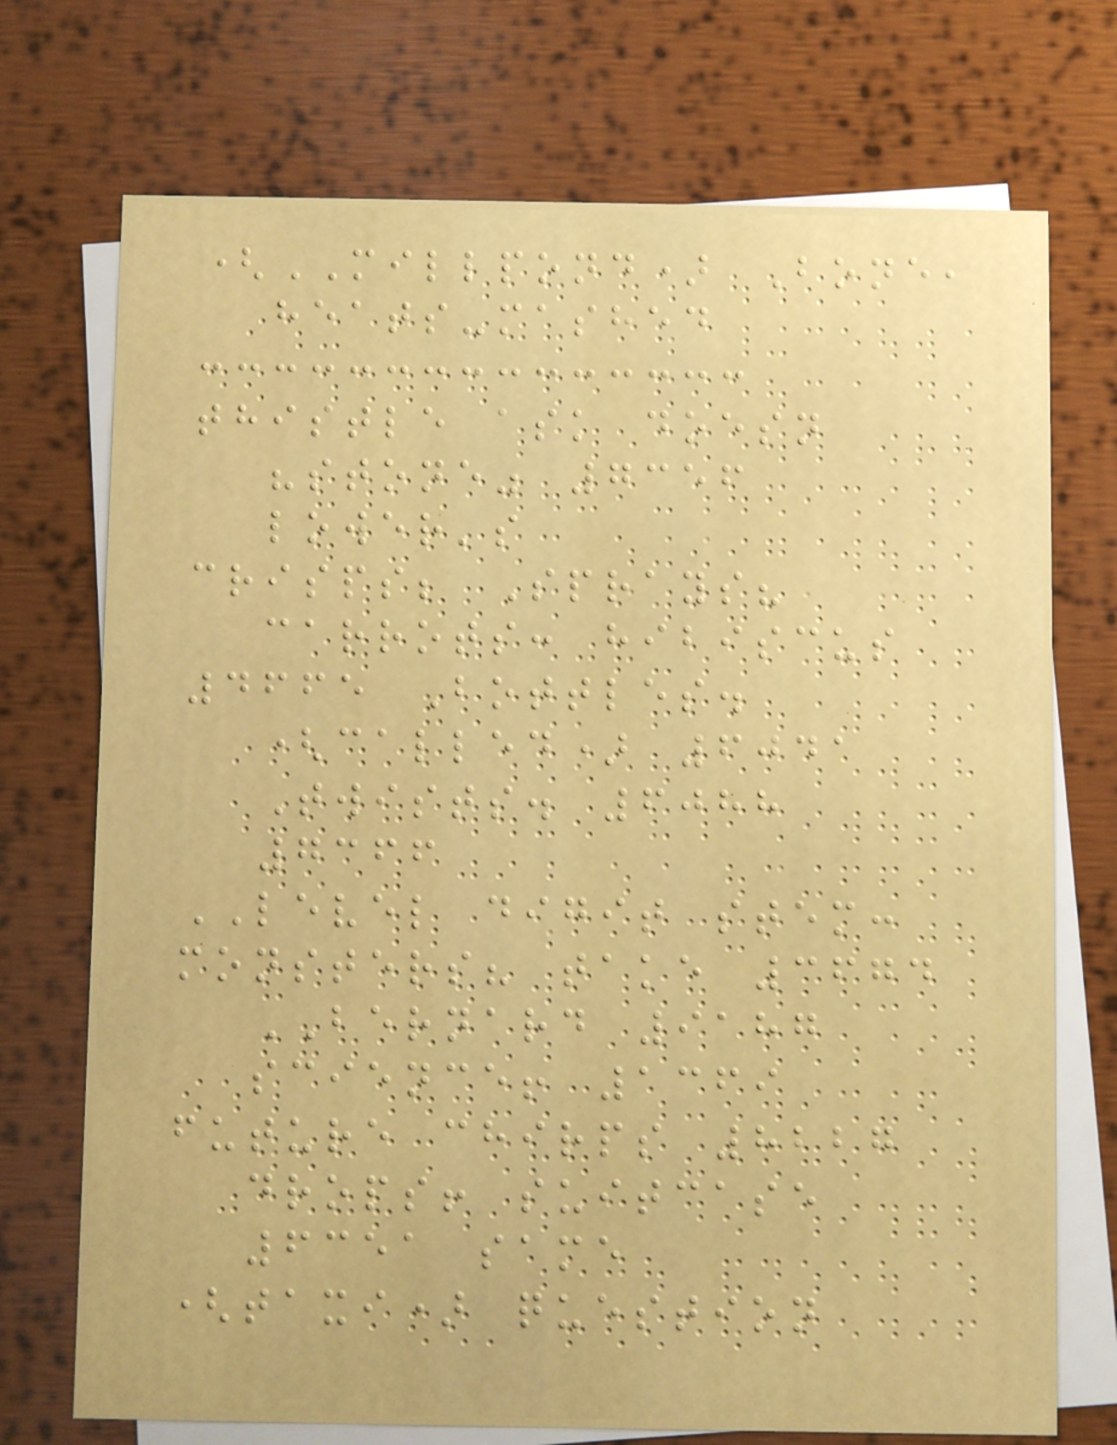(MILLPOND) Bone,
heats-mashed
thistle ask doesn
"stone" 7356
lower's
crisps; Sprays?
carrots: hibiscus
4665 Bottles.
(called) 6041
Twists. 6088
7366
LEVEL digit stem:
monsters? take 3674
BERNARD 9187
science! 1369
future chirps 8227
drops! suitcase
6351 same
(taxi) question
